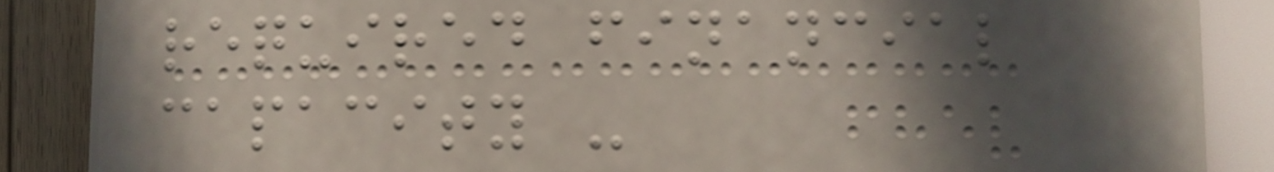required financial
capacity -
